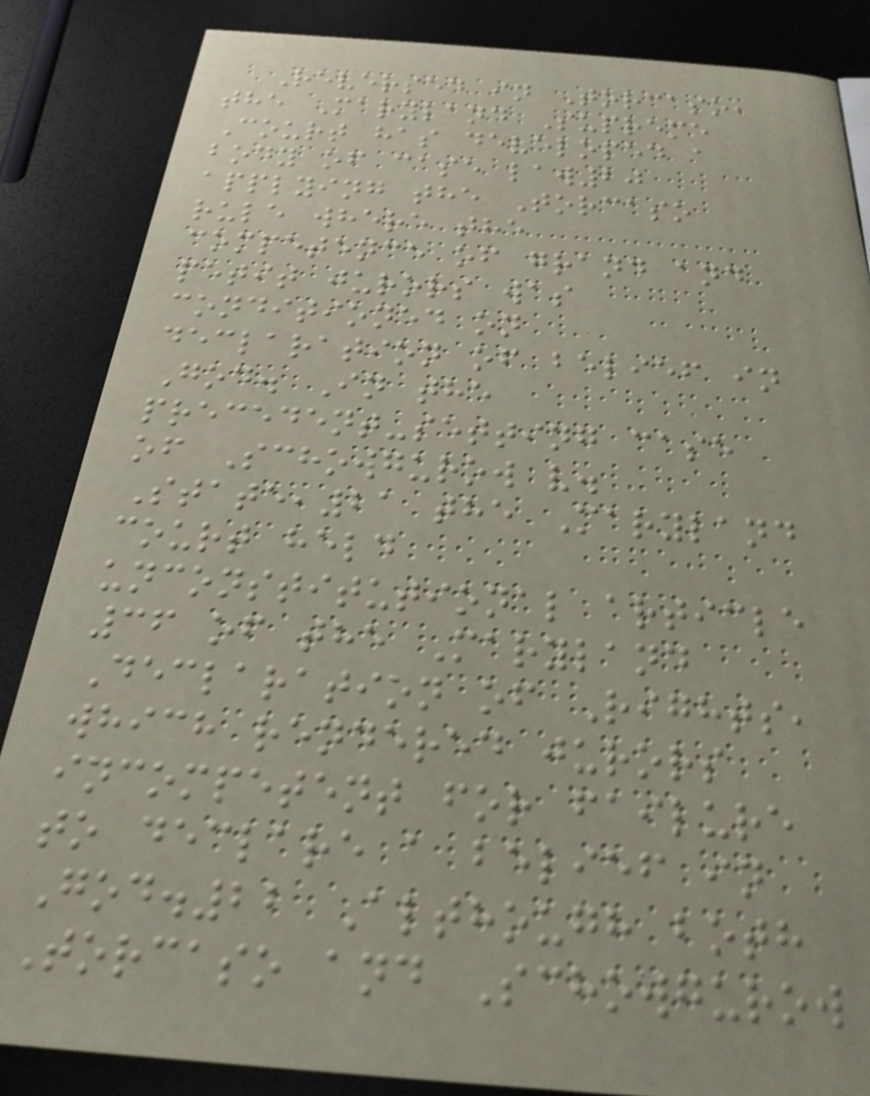Reversed in Torcaso,
the Maryland Supreme
Court has developed a
body of case law20
applying the Torcaso
rule where the
competence of grand and
petit jurors was
conditioned on
declaration of belief in
God. In the
precedent-setting case
of Schowgurow v.
State,21 the Maryland
court held
unconstitutional article
36 of the Maryland
Declaration of Rights,
which rendered jurors
incompetent for failure
to declare a belief in
God.22 Although both
Torcaso and Schowgurow
